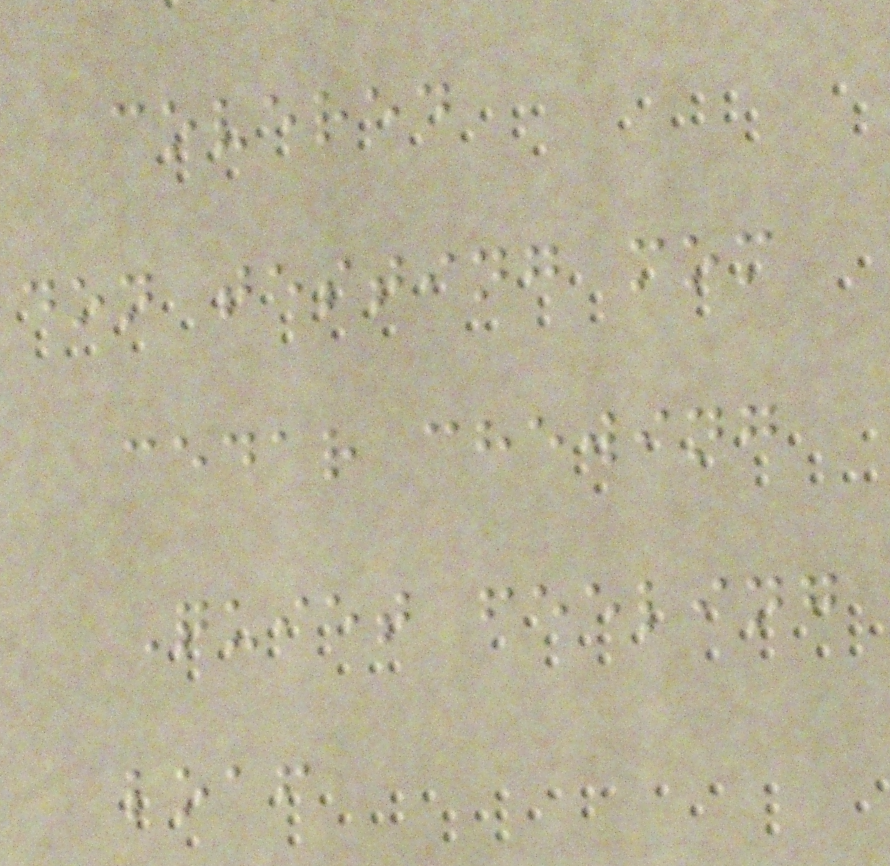covered
don testing mom
cedar chewing
Quiet feeling
loaf
